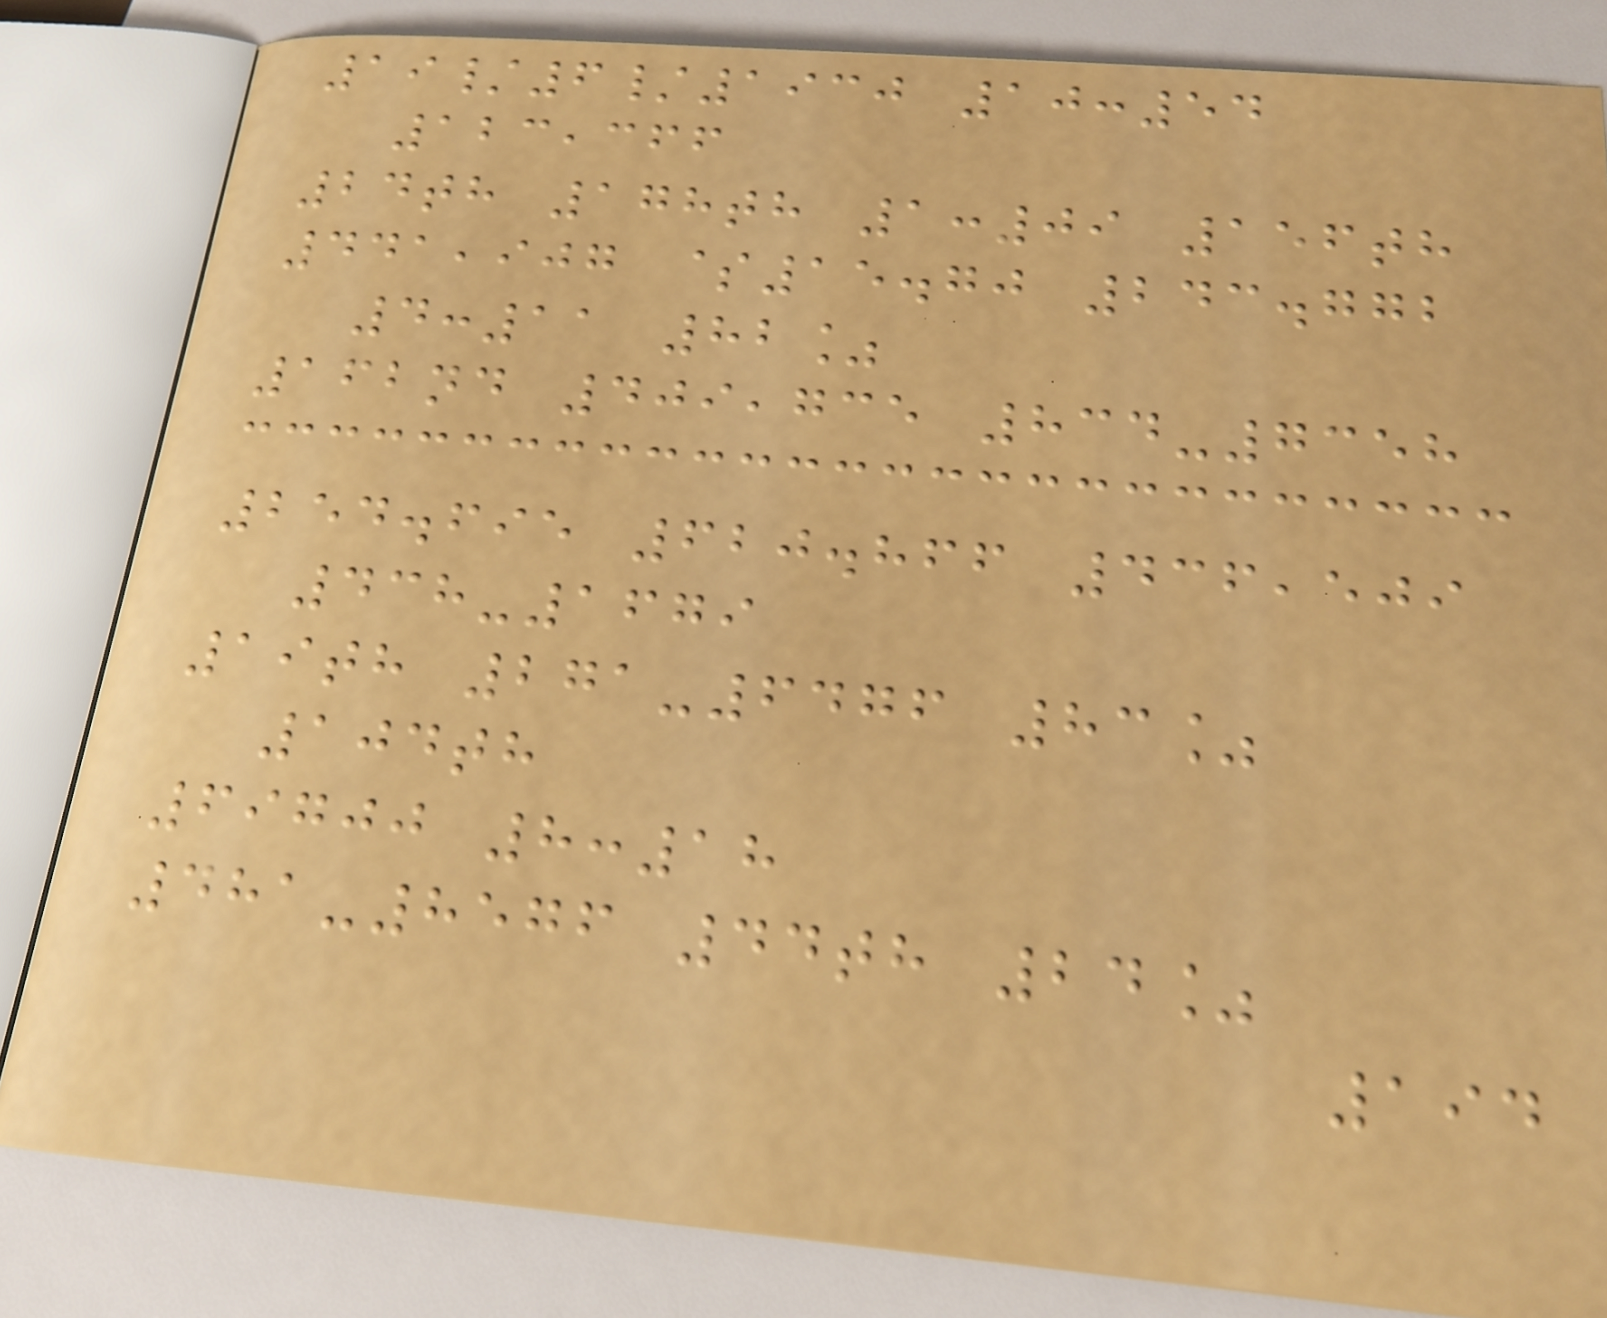19/6/1930 10:54
123,366
24th 178th 1:09 156th
441,907 $15.70 243.772
4:11 82%
162nd 409,735 834-7358
254.695 620.866 436,509
438-1679
19th 271-6476 83%
104th
69700 8:18
481-8576 44th 24%
194
